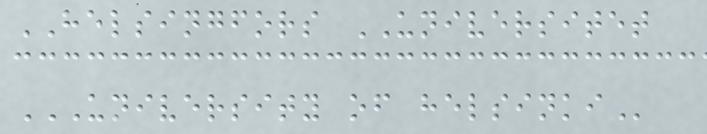HELSINGFORS UNIVERSITET
UNIVERSITY OF HELSINKI
